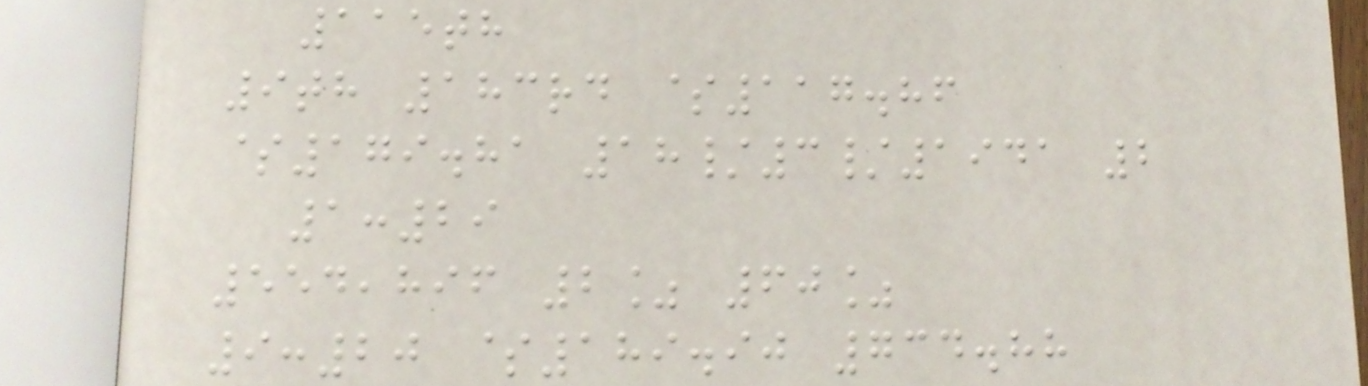115th
9th 183rd $117.86
$179.81 18/3/1941 2
1:29
554,896 2% 60%
9:20 $189.90 734.88
